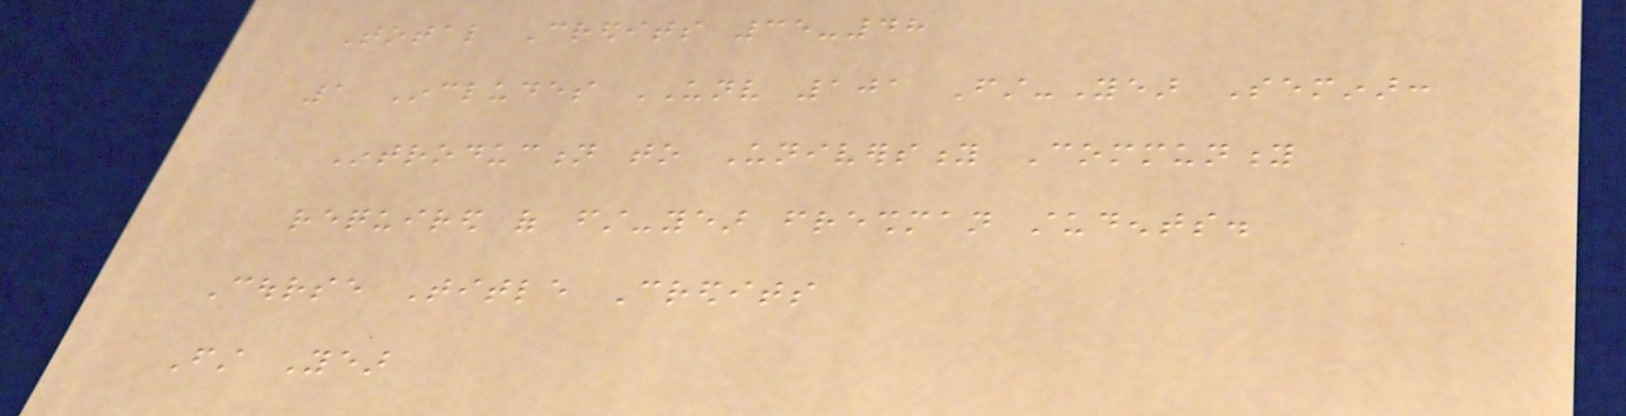Total Credits 35-48
1 Includes UNV 101 First-Year Seminar:
Introduction to University Community
required of first-year freshman students.
Course Title Credits
First Year
